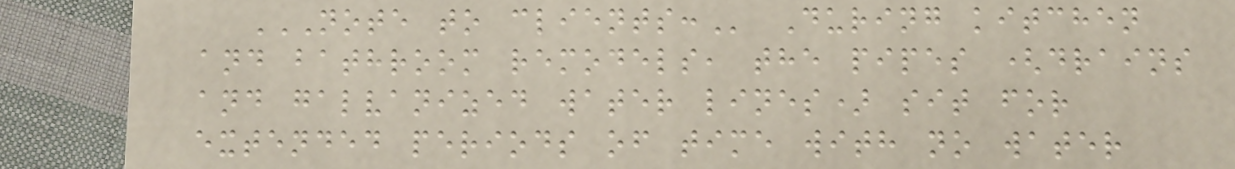NOTE TO CLIENTS: During kitchen
and bathroom remodels, the pipes (drains
and galvanized water lines) sit for
extended periods of time with no water
